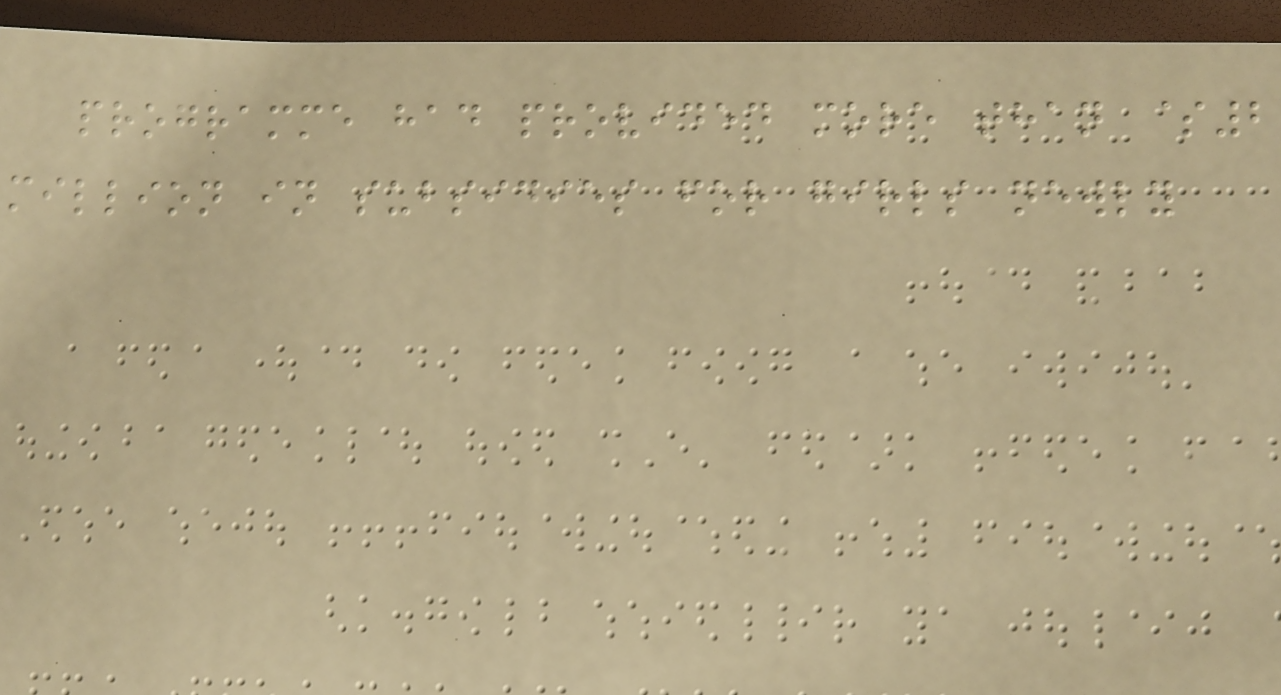programme had provided more than $2
million in subsidies for girls newly
